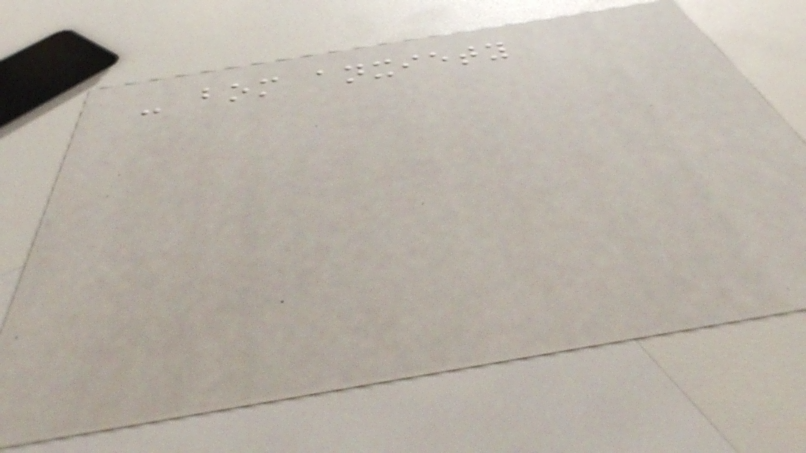- bom anxiety
